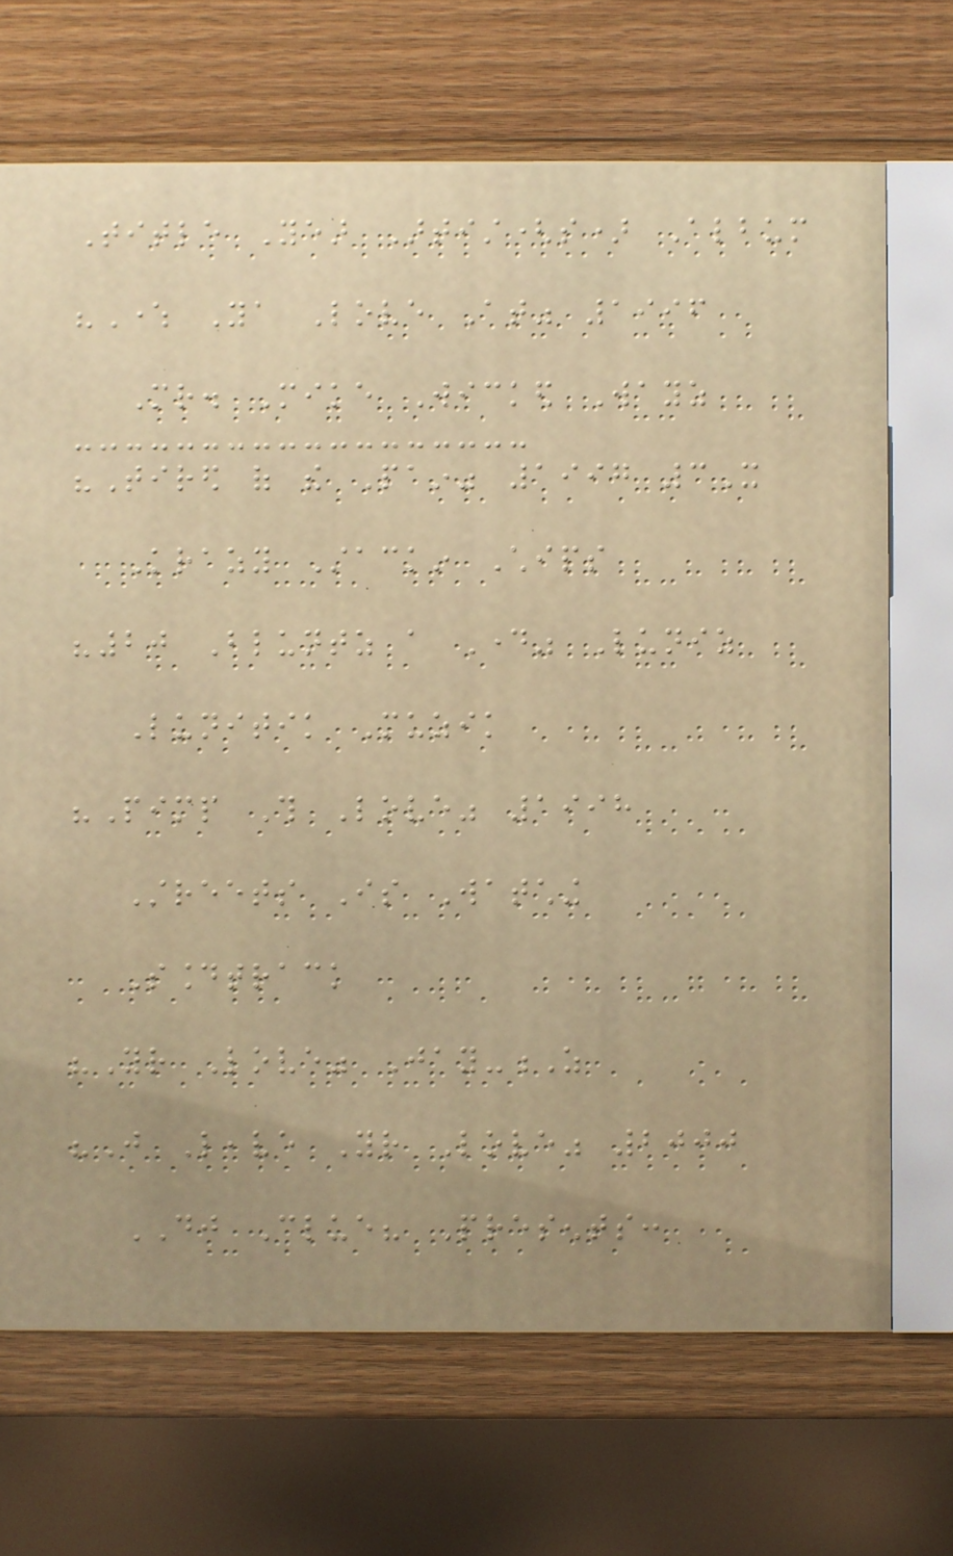Title Year Artist(s) Album
"Where Ya Love At" 1996
Mr. Mike Wicked Wayz
"Tired of the Pain" 1997 3X
Krazy Stackin Chips
"20 Bluntz a Day" Luniz
Lunitik Muzik
"Pimp This Love" 1998
Streets Is Watching
Soundtrack
"Your Love" Jay-Z
"Just Leave Your Love" 2000
DJ Clue? Presents:
